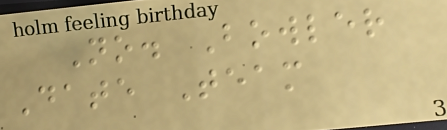No. Bowler
Date Team
